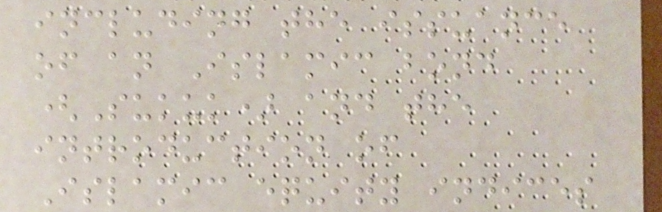including the issuance
of an Islamic bond
(Sukuk) and the
introduction of
Islamic equity indices
